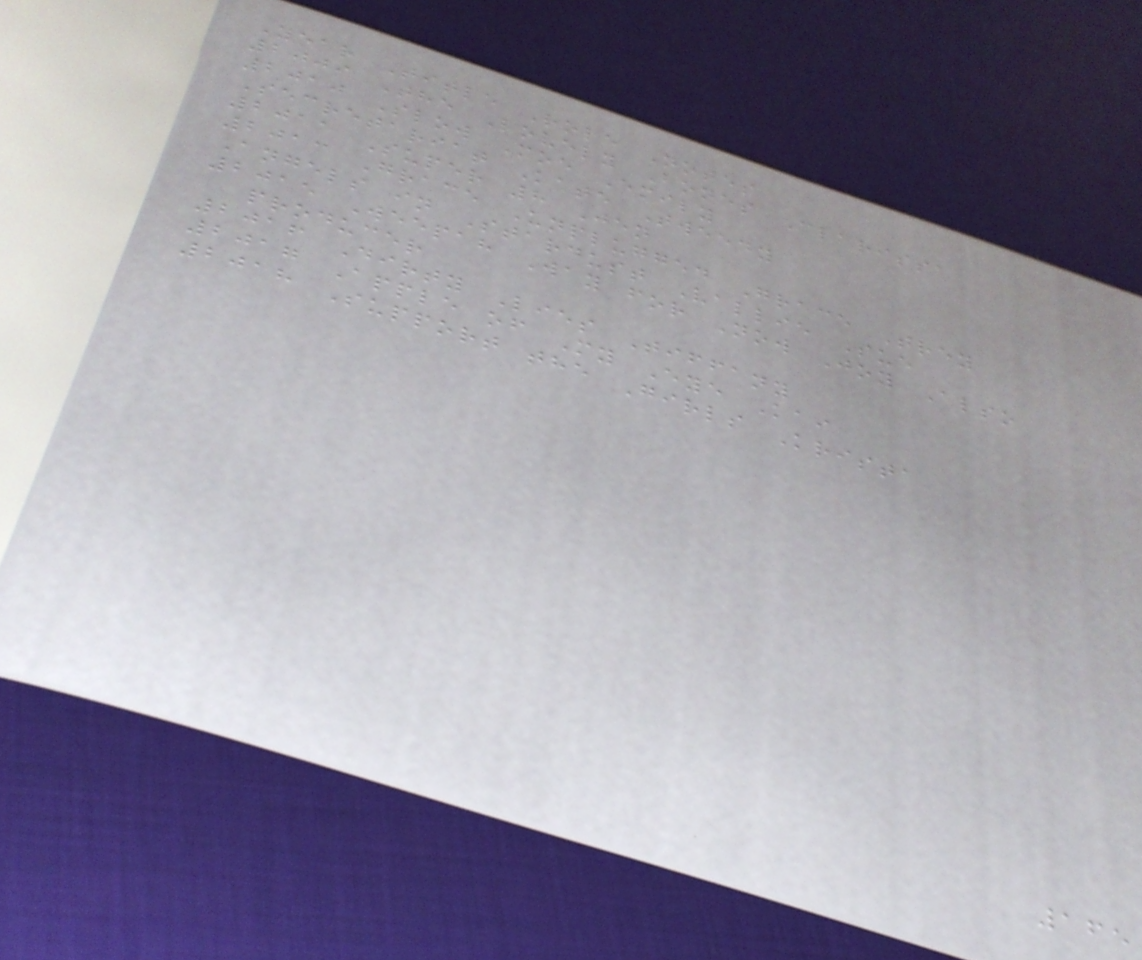Year Title Role Notes
2009 The Lovely Bones Clarissa
2010 Slow Moe Emily
Secretariat Kate Tweedy
2011 Super 8 Jen
2013 Grace Unplugged Grace Trey
Angels in Stardust Vallie Sue
2015 Weepah Way for Now Joy Also
producer
2016 Dirty Lies Tiffany
2017 Apple of My Eye Kai
2018 Support the Girls Krista
165
